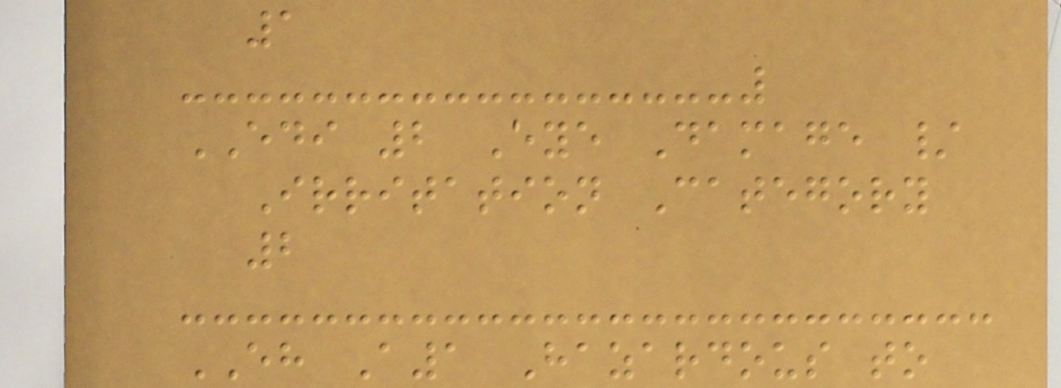1
EDI 2 Eye Damage /
Irritation Category
2
EH A1 Hazardous to
